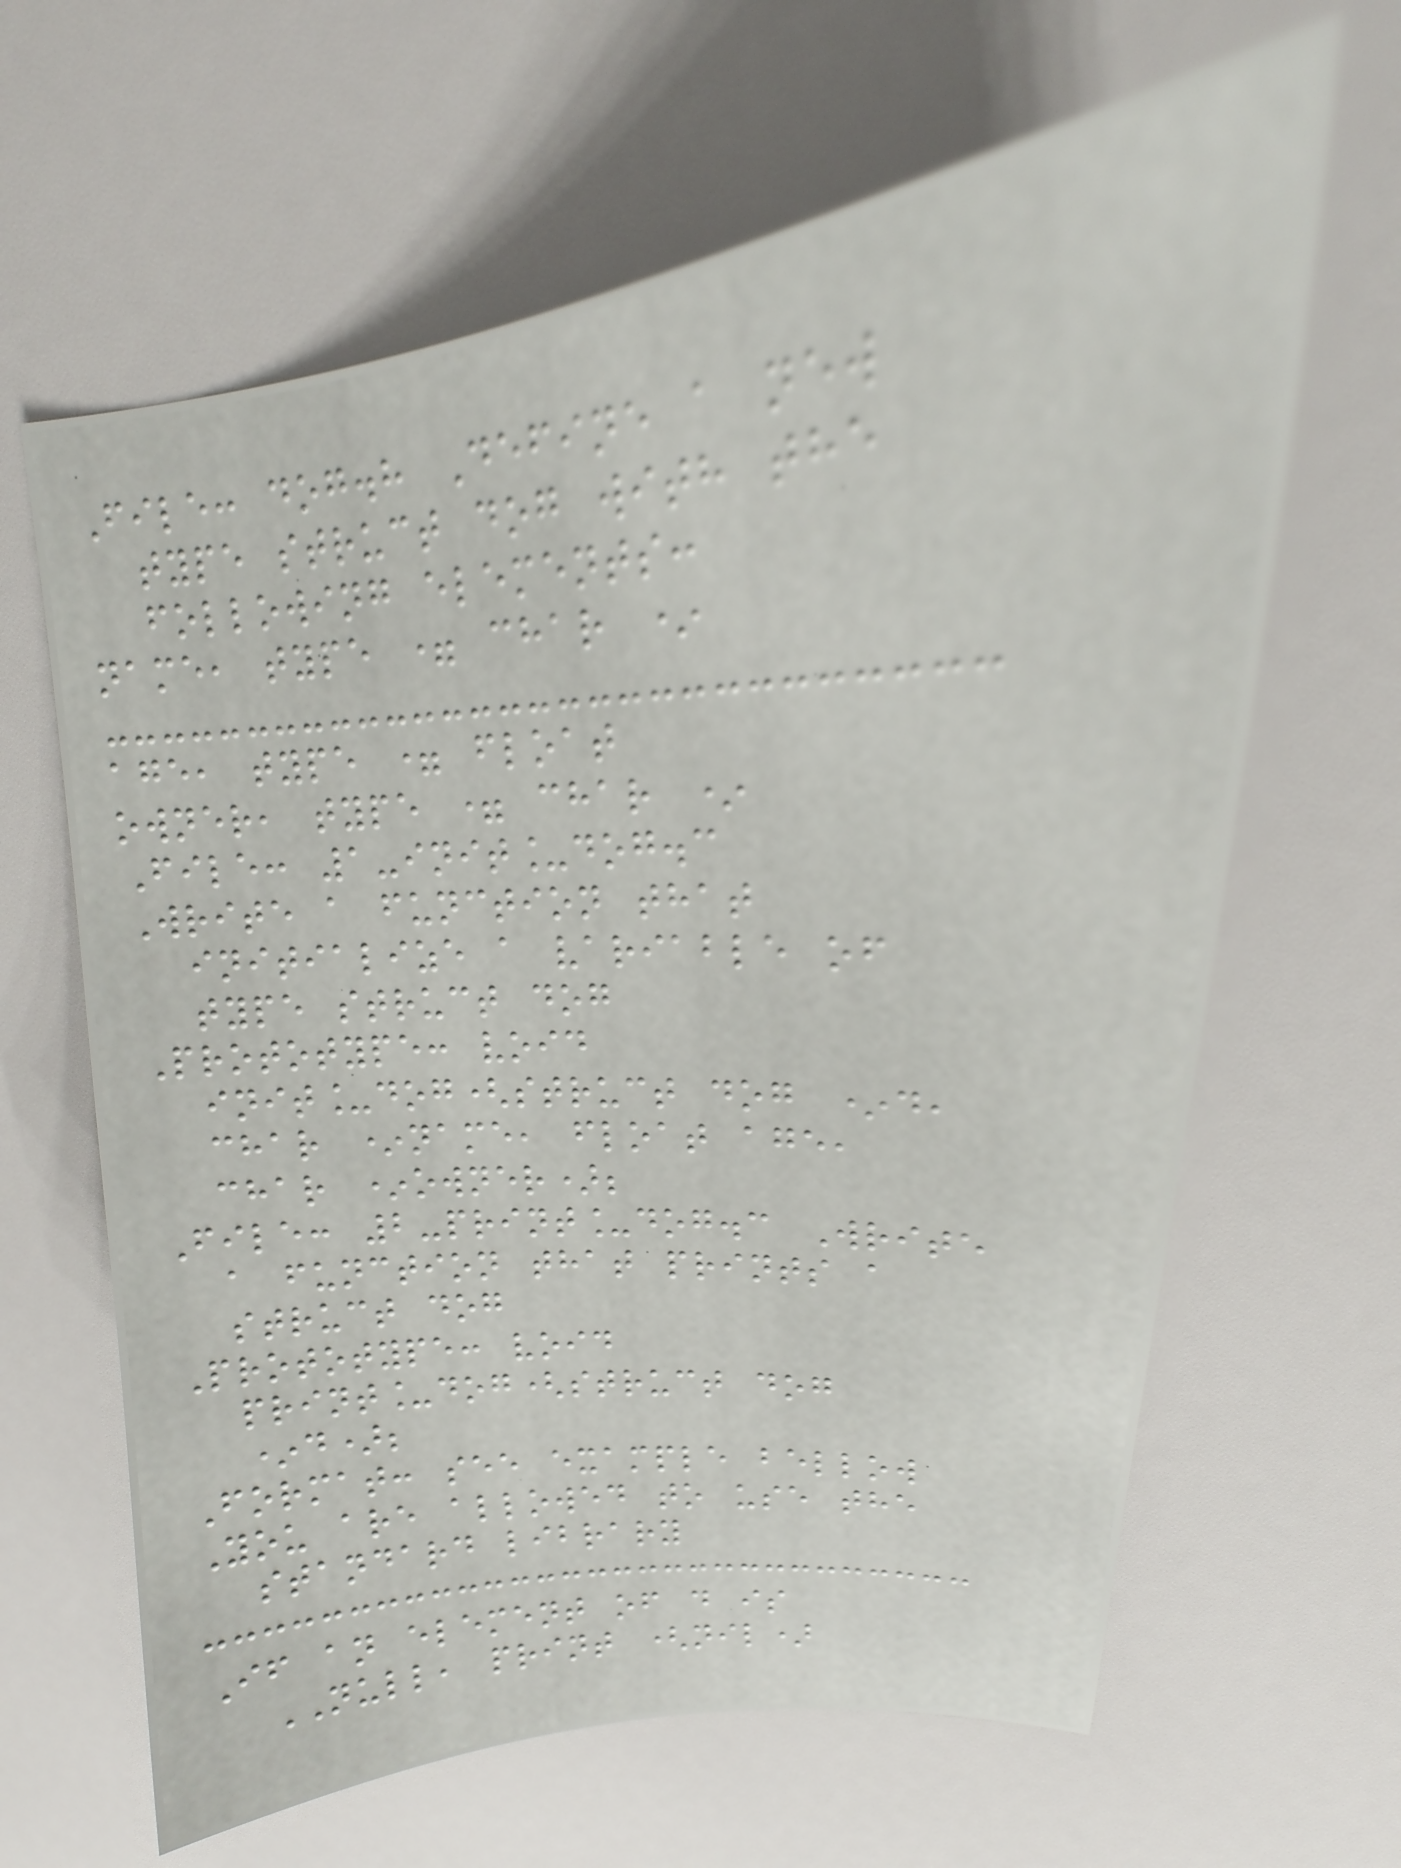File: dog.h Define a new
type struct dog with the
following elements:
name, type = char *
age, type = float
owner, type = char *
File: 1-init_dog.c
Write a function that
initialize a variable of
type struct dog
Prototype: void
init_dog(struct dog *d,
char *name, float age,
char *owner);
File: 2-print_dog.c Write
a function that prints a
struct dog
Prototype: void
print_dog(struct dog
*d);
Format: see example bellow
You are allowed to use the
standard library
If an element of d is
NULL, print (nil)
